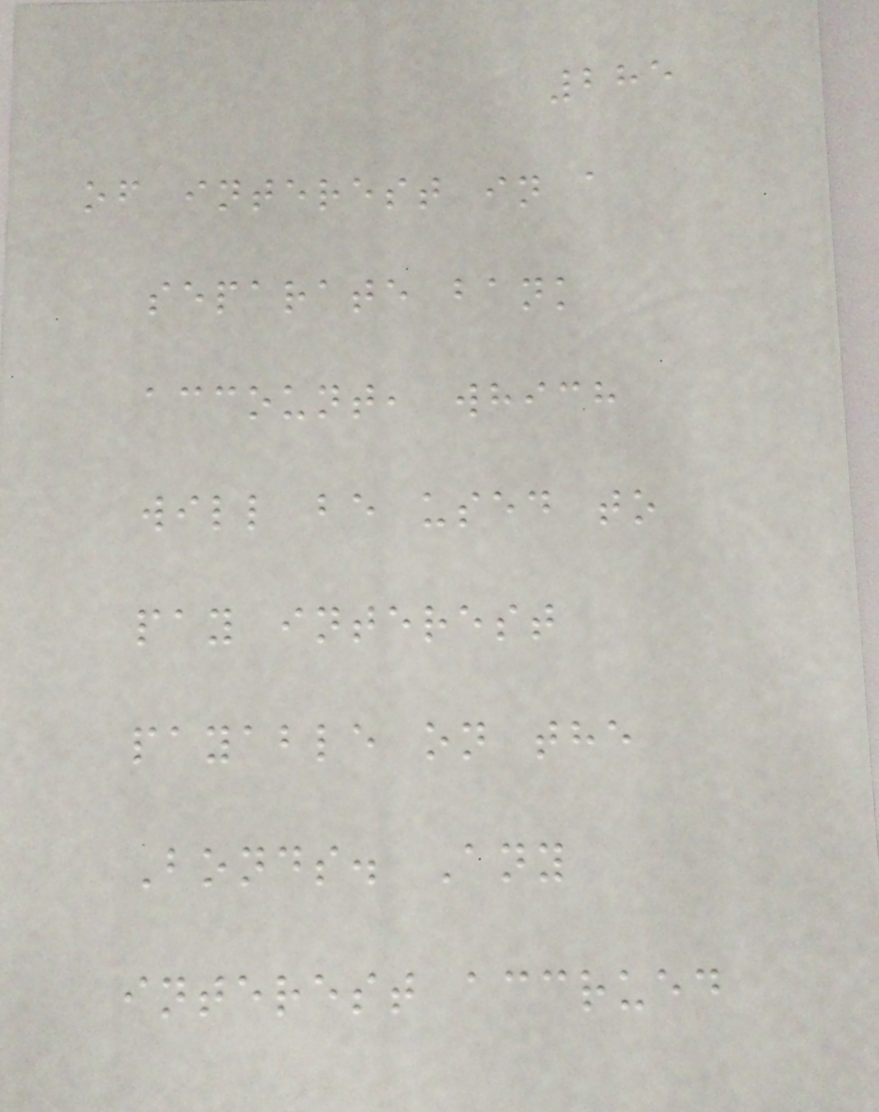285
of interest in a
separate bank
account, which
will be used to
pay interest
payable on the
Bonds. Any
interest accrued
